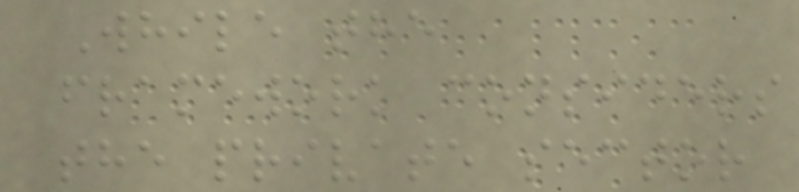While the
framework considers
the private sector
